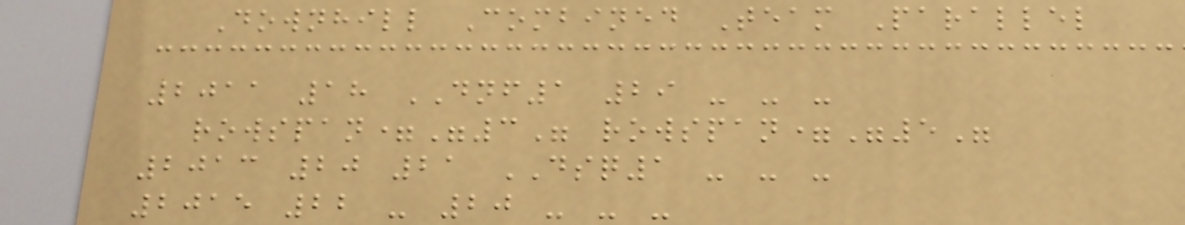Downhill Combined Team Parallel
2011 18 DNF1 29 - - -
rowspan="3" rowspan="5"
2013 20 21 DSQ1 - - -
2015 22 - 20 - - -
